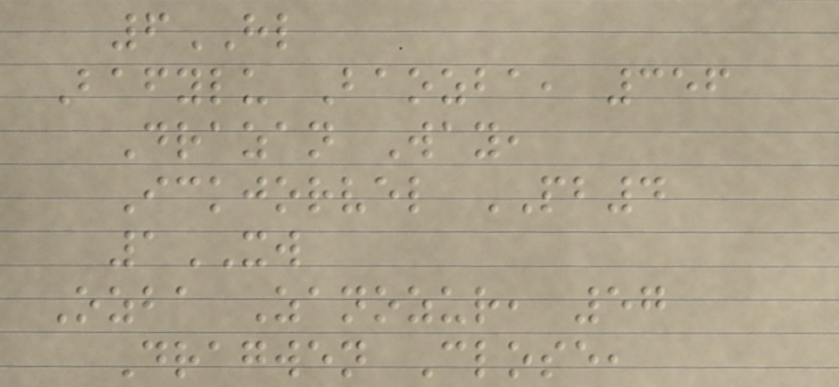6HL
Bafylu Baozba, 356
Drazan Way,
Ickjorvel PB4
1XW
Ozba Zanozur, 57
Dragwen Close,
